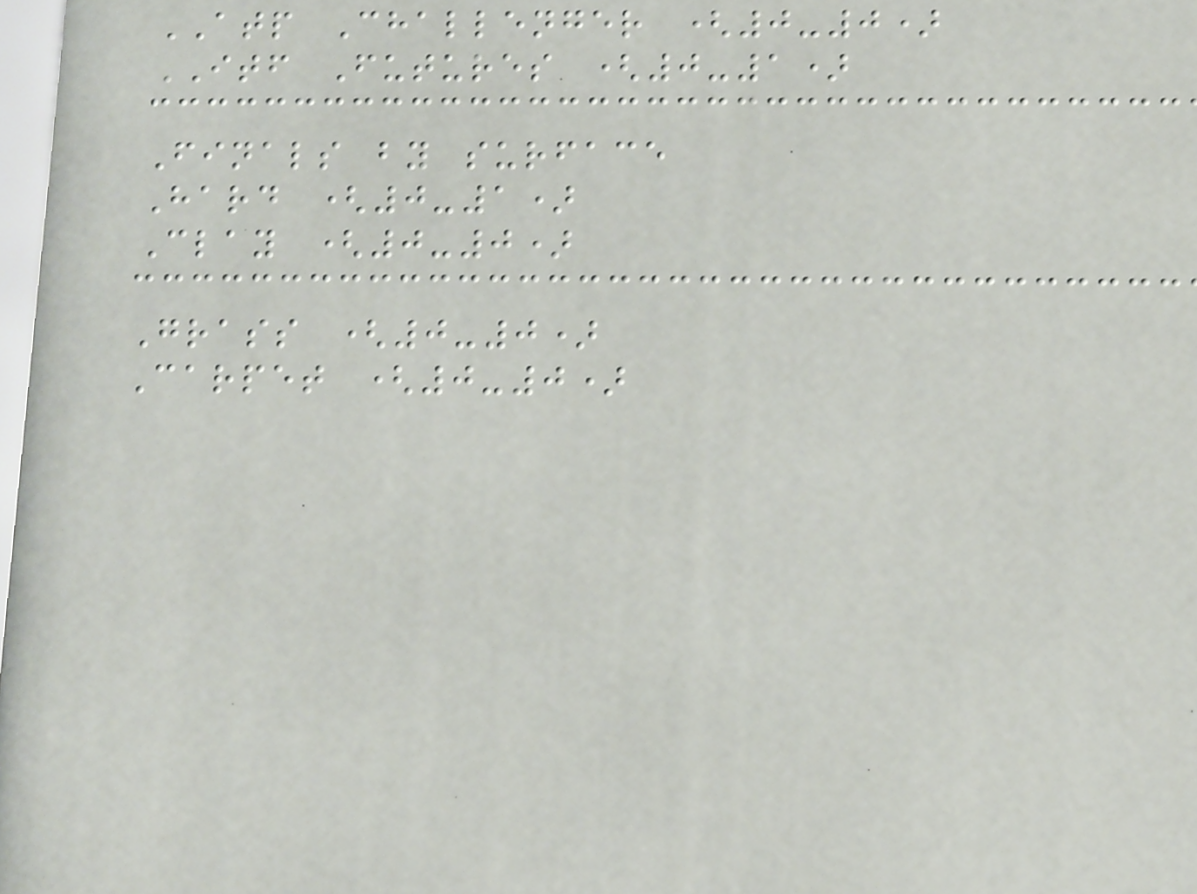ATP Challenger (0-0)
ITF Futures (0-1)
Finals by surface
Hard (0-1)
Clay (0-0)
Grass (0-0)
Carpet (0-0)
